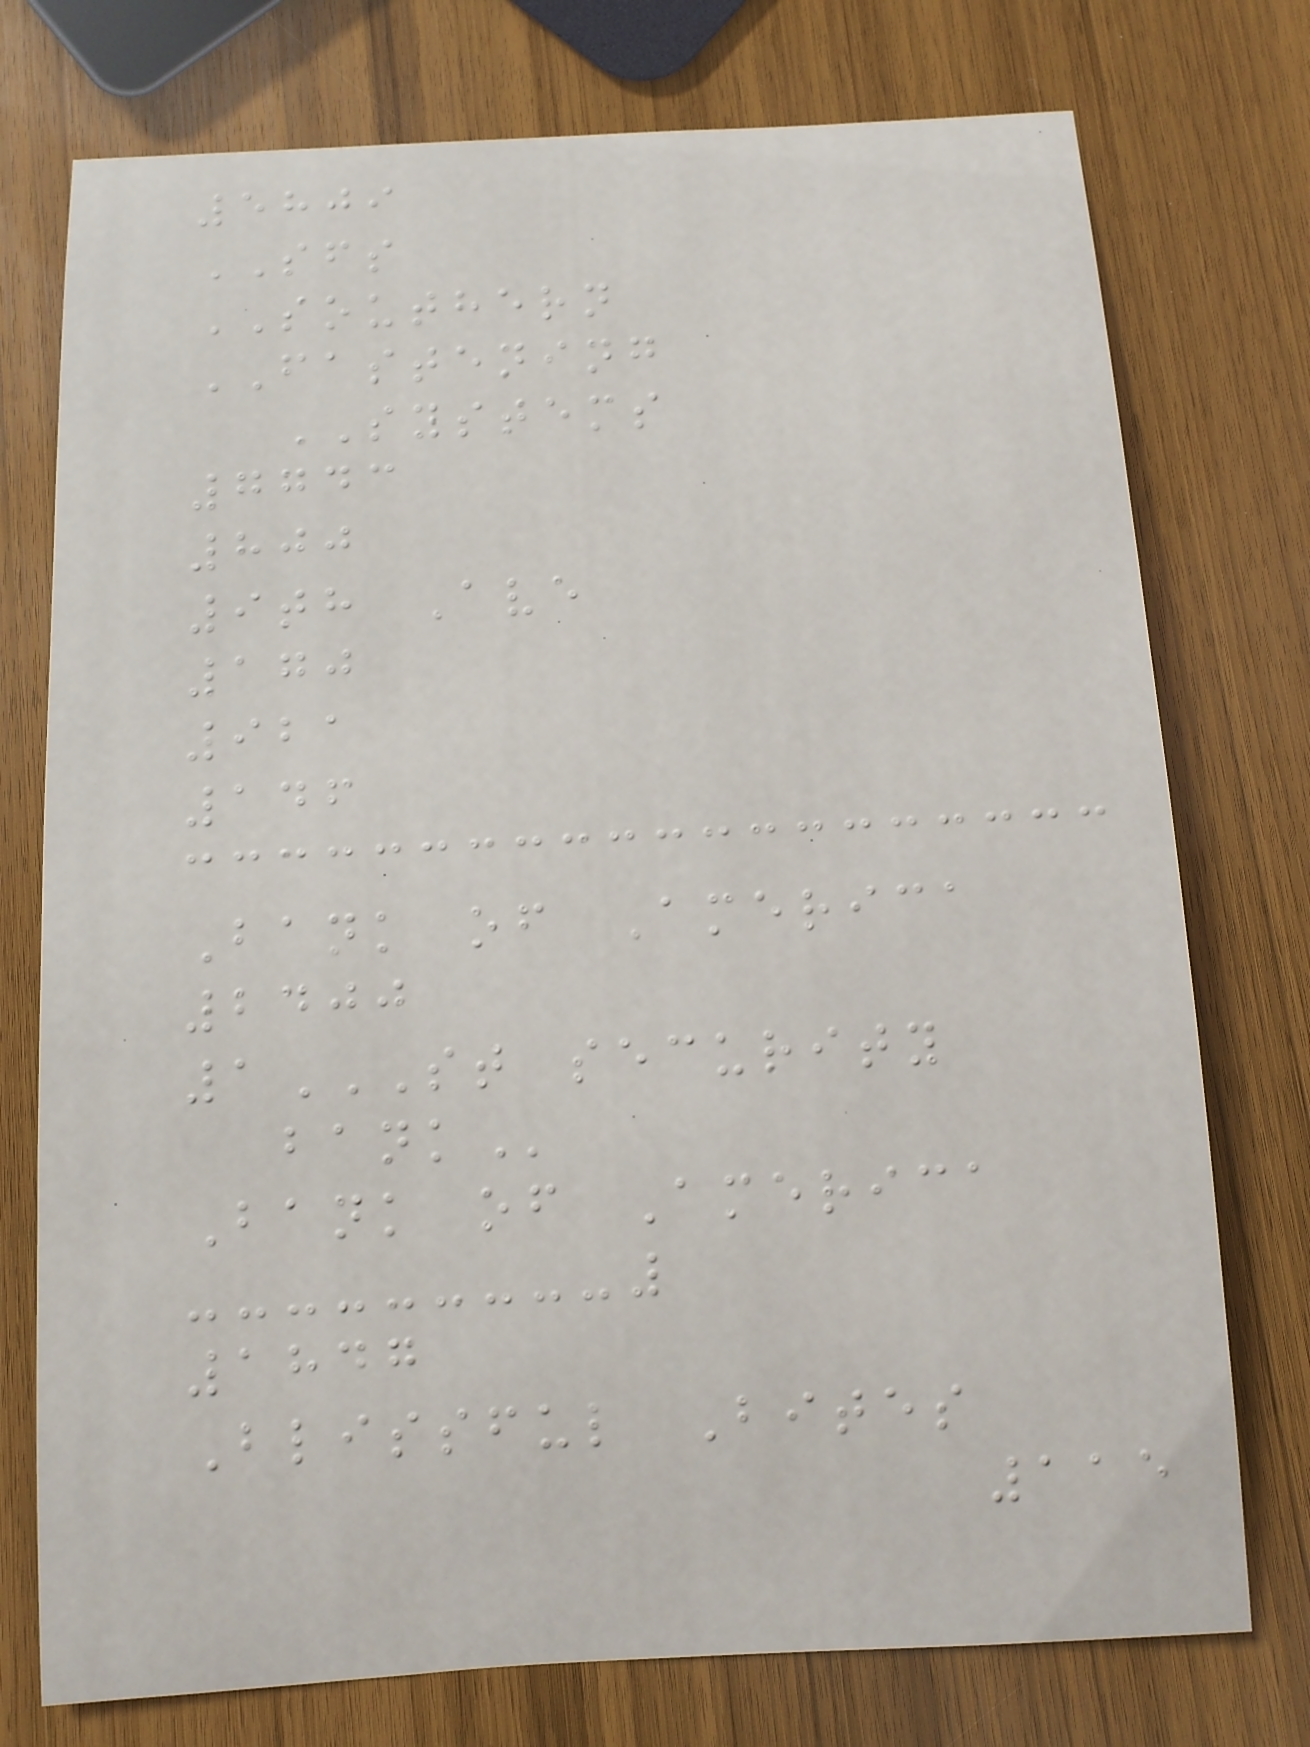5809
SFS
SOUTHERN
FASTENING
SYSTEMS
7743
800
9th Ave
170
921
146
Bank of America
2400
1ST SECURITY
BANK
Bank of America
1847
Blissful Bites
115
